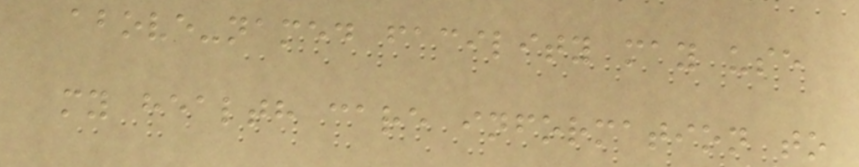above-named facility may use
my health care information to
